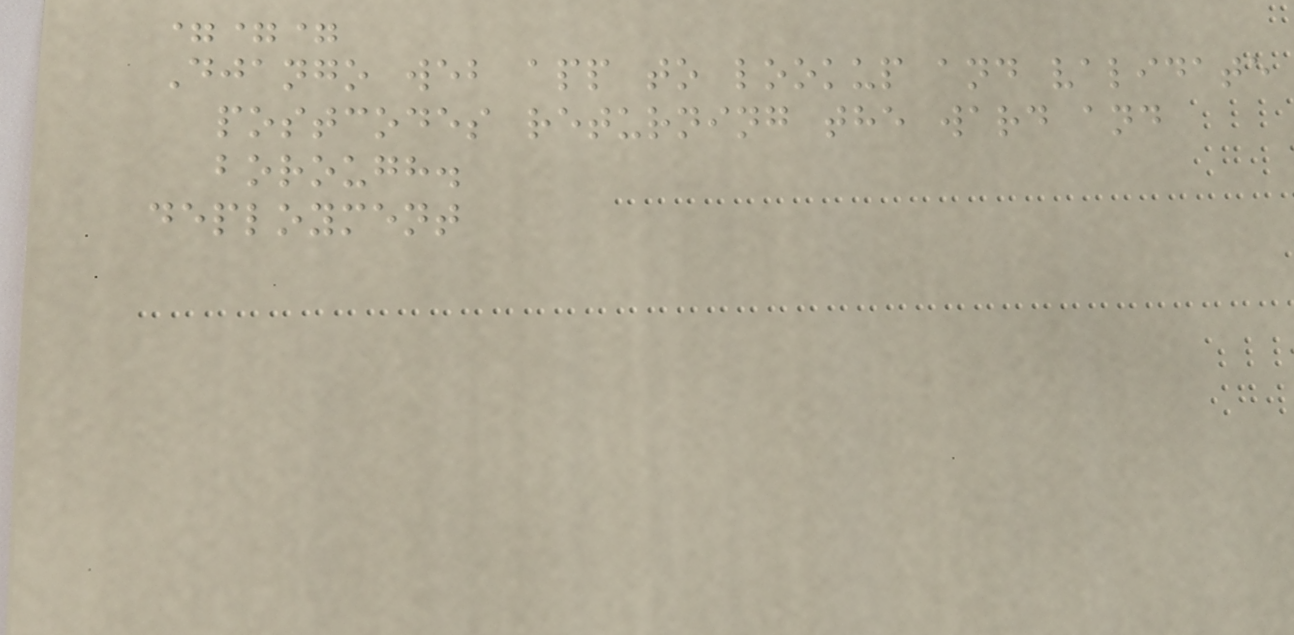===
Django web app to lookup and validate
postcodes returning the ward and
borough.
deployment
